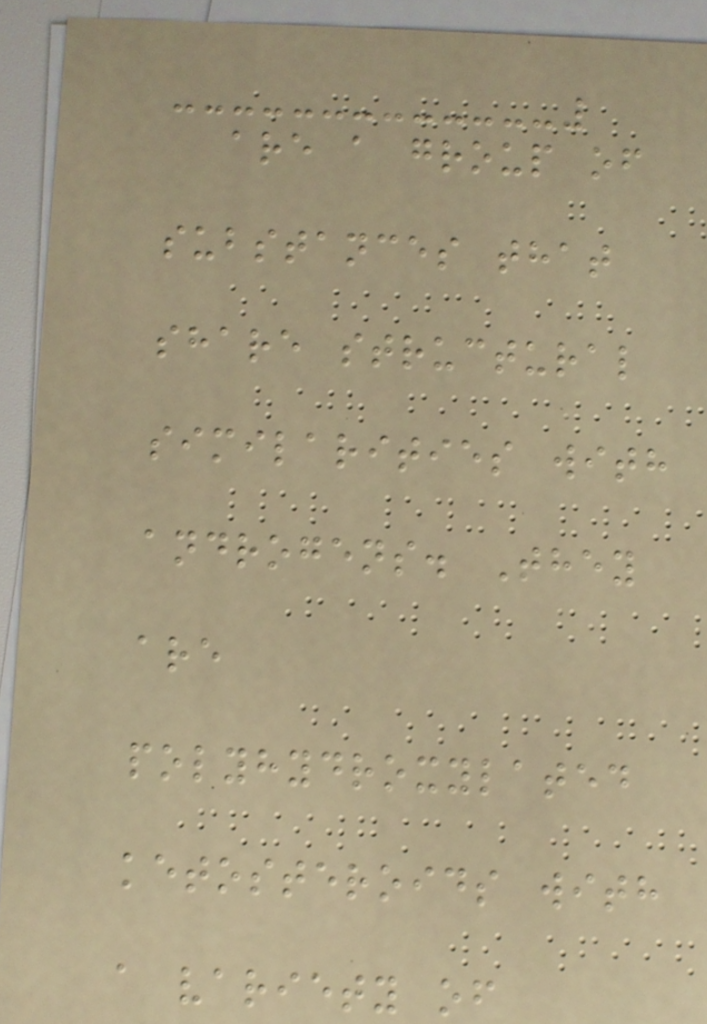are a group of
substances that
share structural
similarities with
androgens. They
are
polyhydroxylated
ketosteroids with
a variety of
